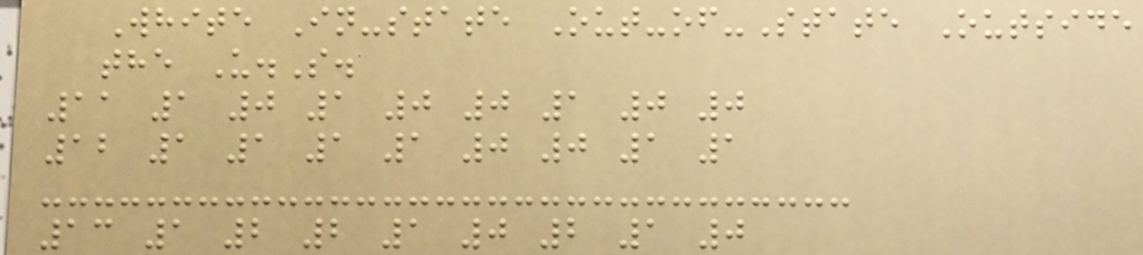White In-state Out-of-State Outside
the U.S.
11 1 0 1 0 0 1 0 0
12 1 1 1 1 0 0 1 1
13 1 2 2 1 0 2 1 0
